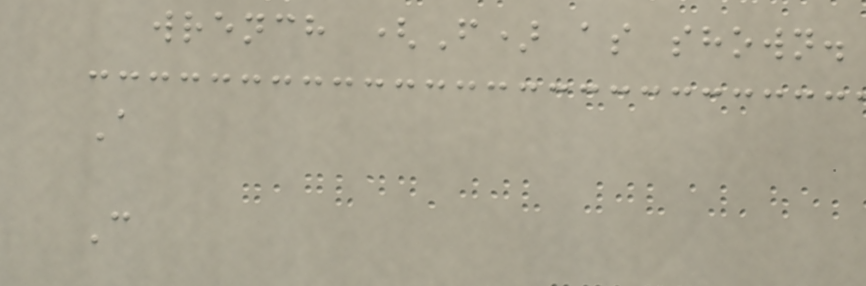wrench (F) as shown.
A
C
